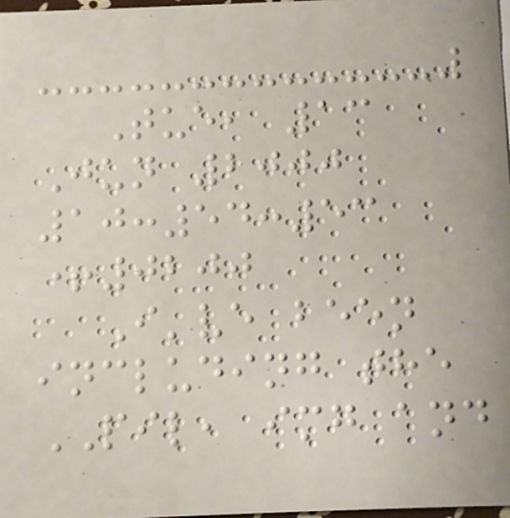Tue, 13
Jun 2000
10:54:53
+0200
I've been
including the
PIL, img and
